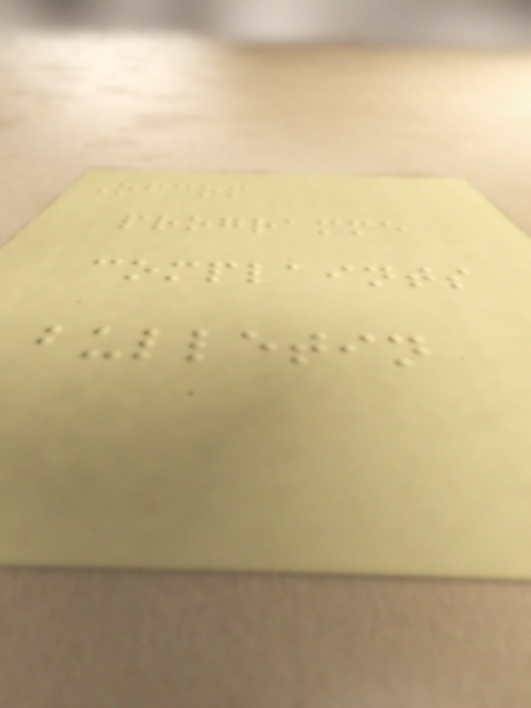Ofcom
programme
complaints
bulletin
